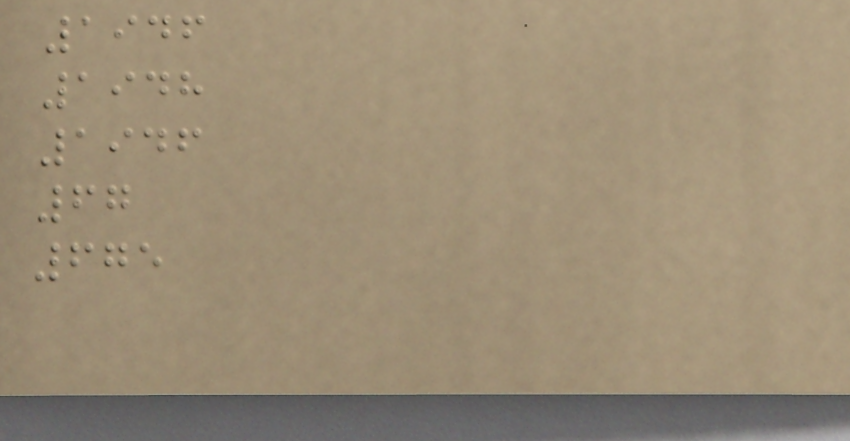1946
1948
1946
67
675
